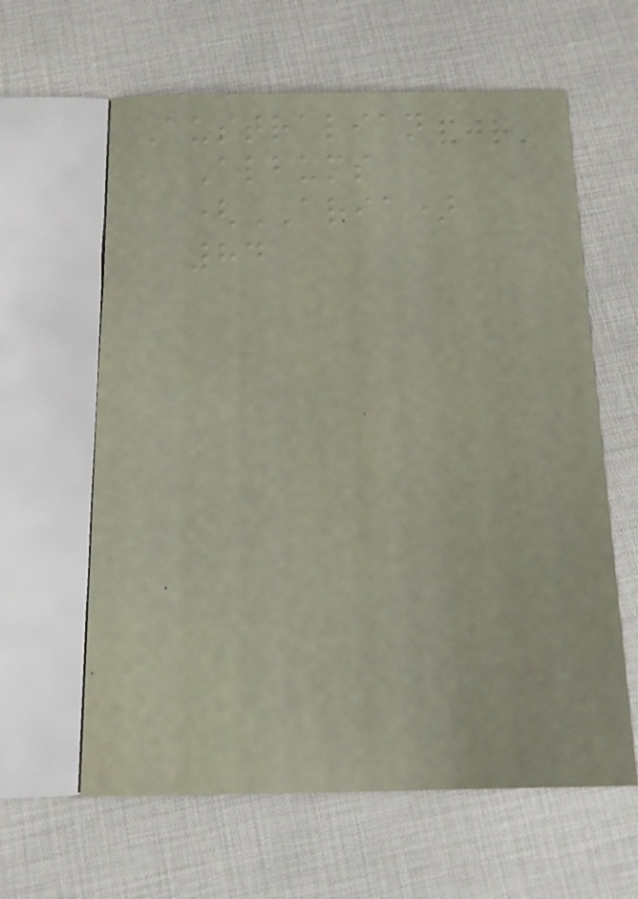Australian
Albums
(ARIA)
84
